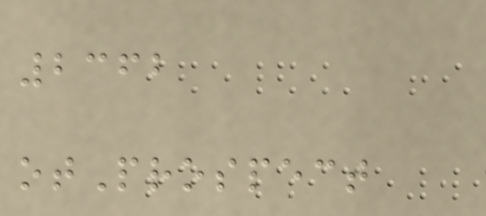2362
otProspect
